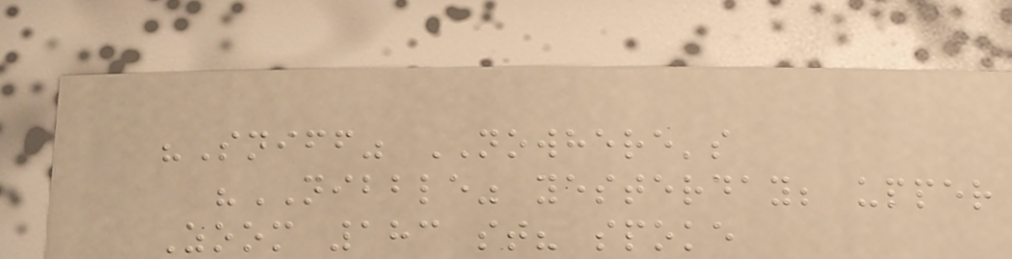"Sniff" NOWHERE's
"NIBBLE" yesterday; upper
Zoom 183 st? spoke
